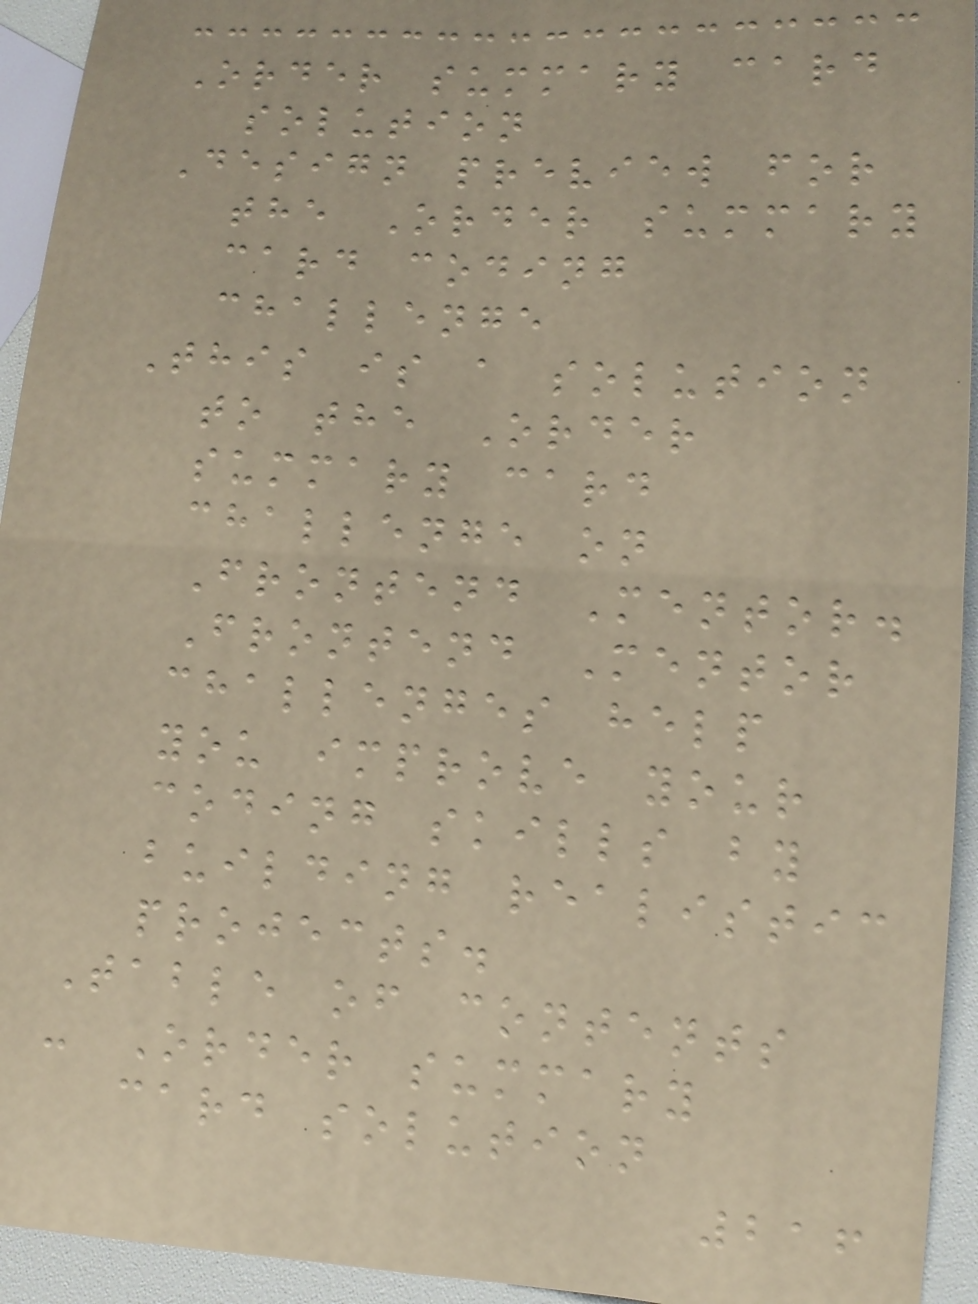Order summary card
solution
Design preview for
the Order summary
card coding
challenge
This is a solution
to the Order
summary card
challenge on
Frontend Mentor.
Frontend Mentor
challenges help
you improve your
coding skills by
building realistic
projects.
Table of contents
- Order summary
card solution
216
